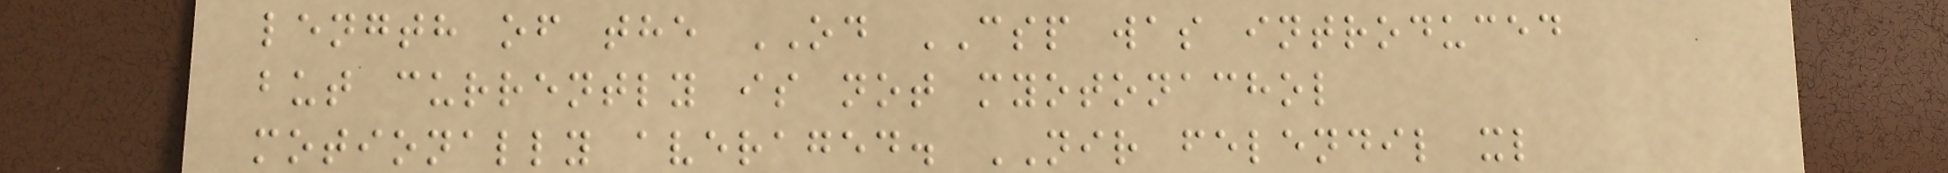length of the OD CSP was introduced
but currently is not myotonachol
motionally averaged. NIR felendil xl
